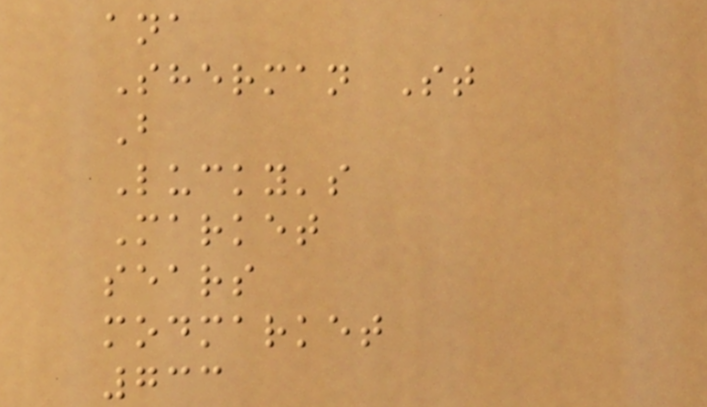ana
Sherman St
B
Lucky's
Market
sears
modmarket
733
